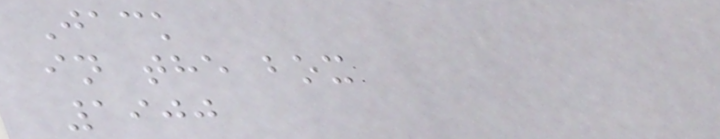Jack
in the box
1900
